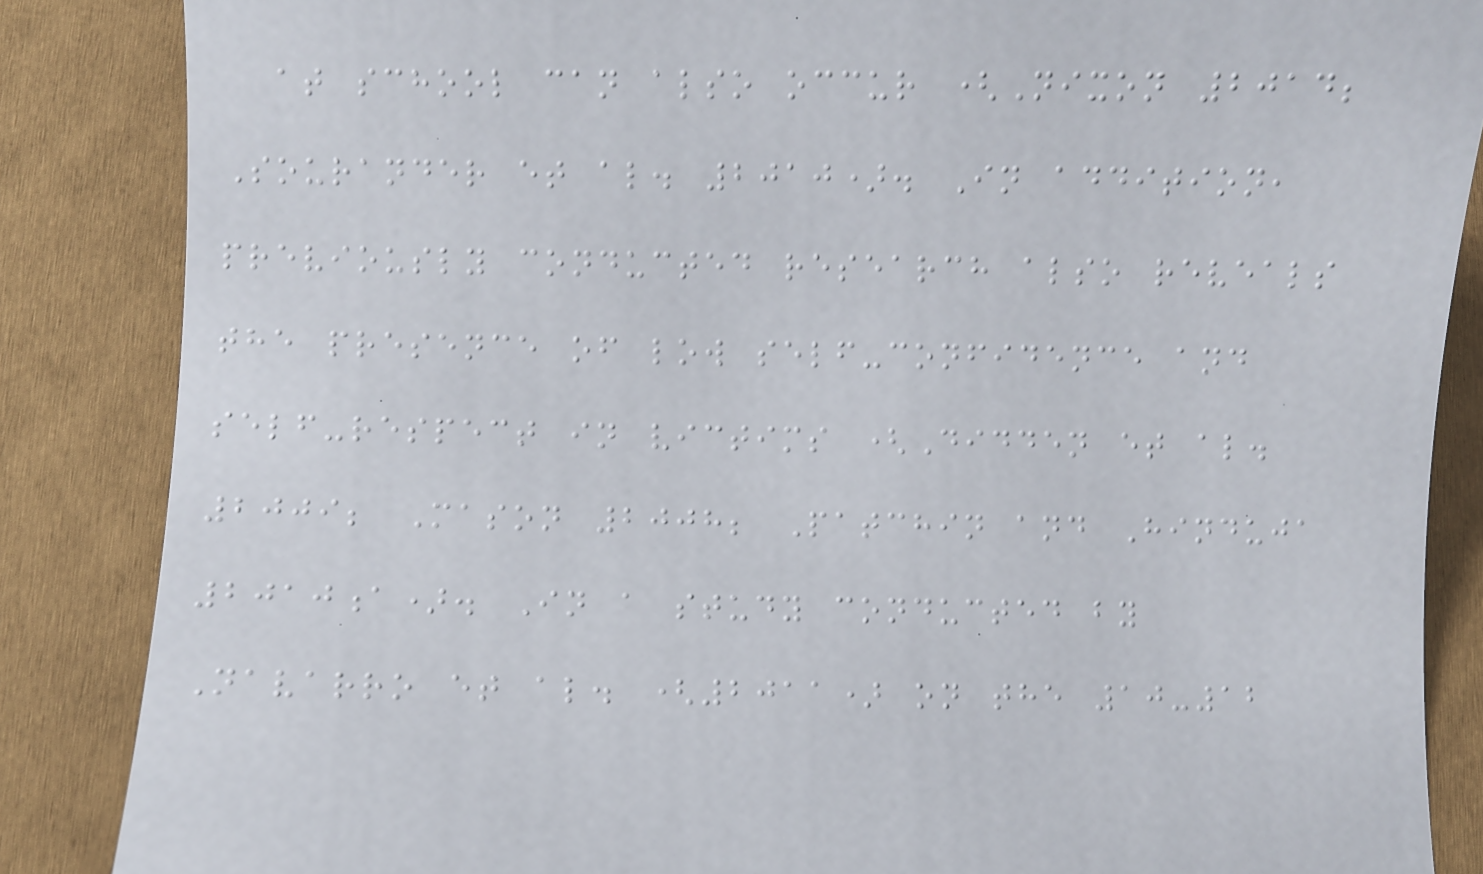at school can also occur (Nixon 2014;
Sourander et al. 2010). In addition,
previously conducted research also reveals
the presence of low self-confidence and
self-respect in victims (Didden et al.
2009; Mason 2008; Patchin and Hinduja
2010a). In a study conducted by
Navarro et al. (2011) on the 10-12
